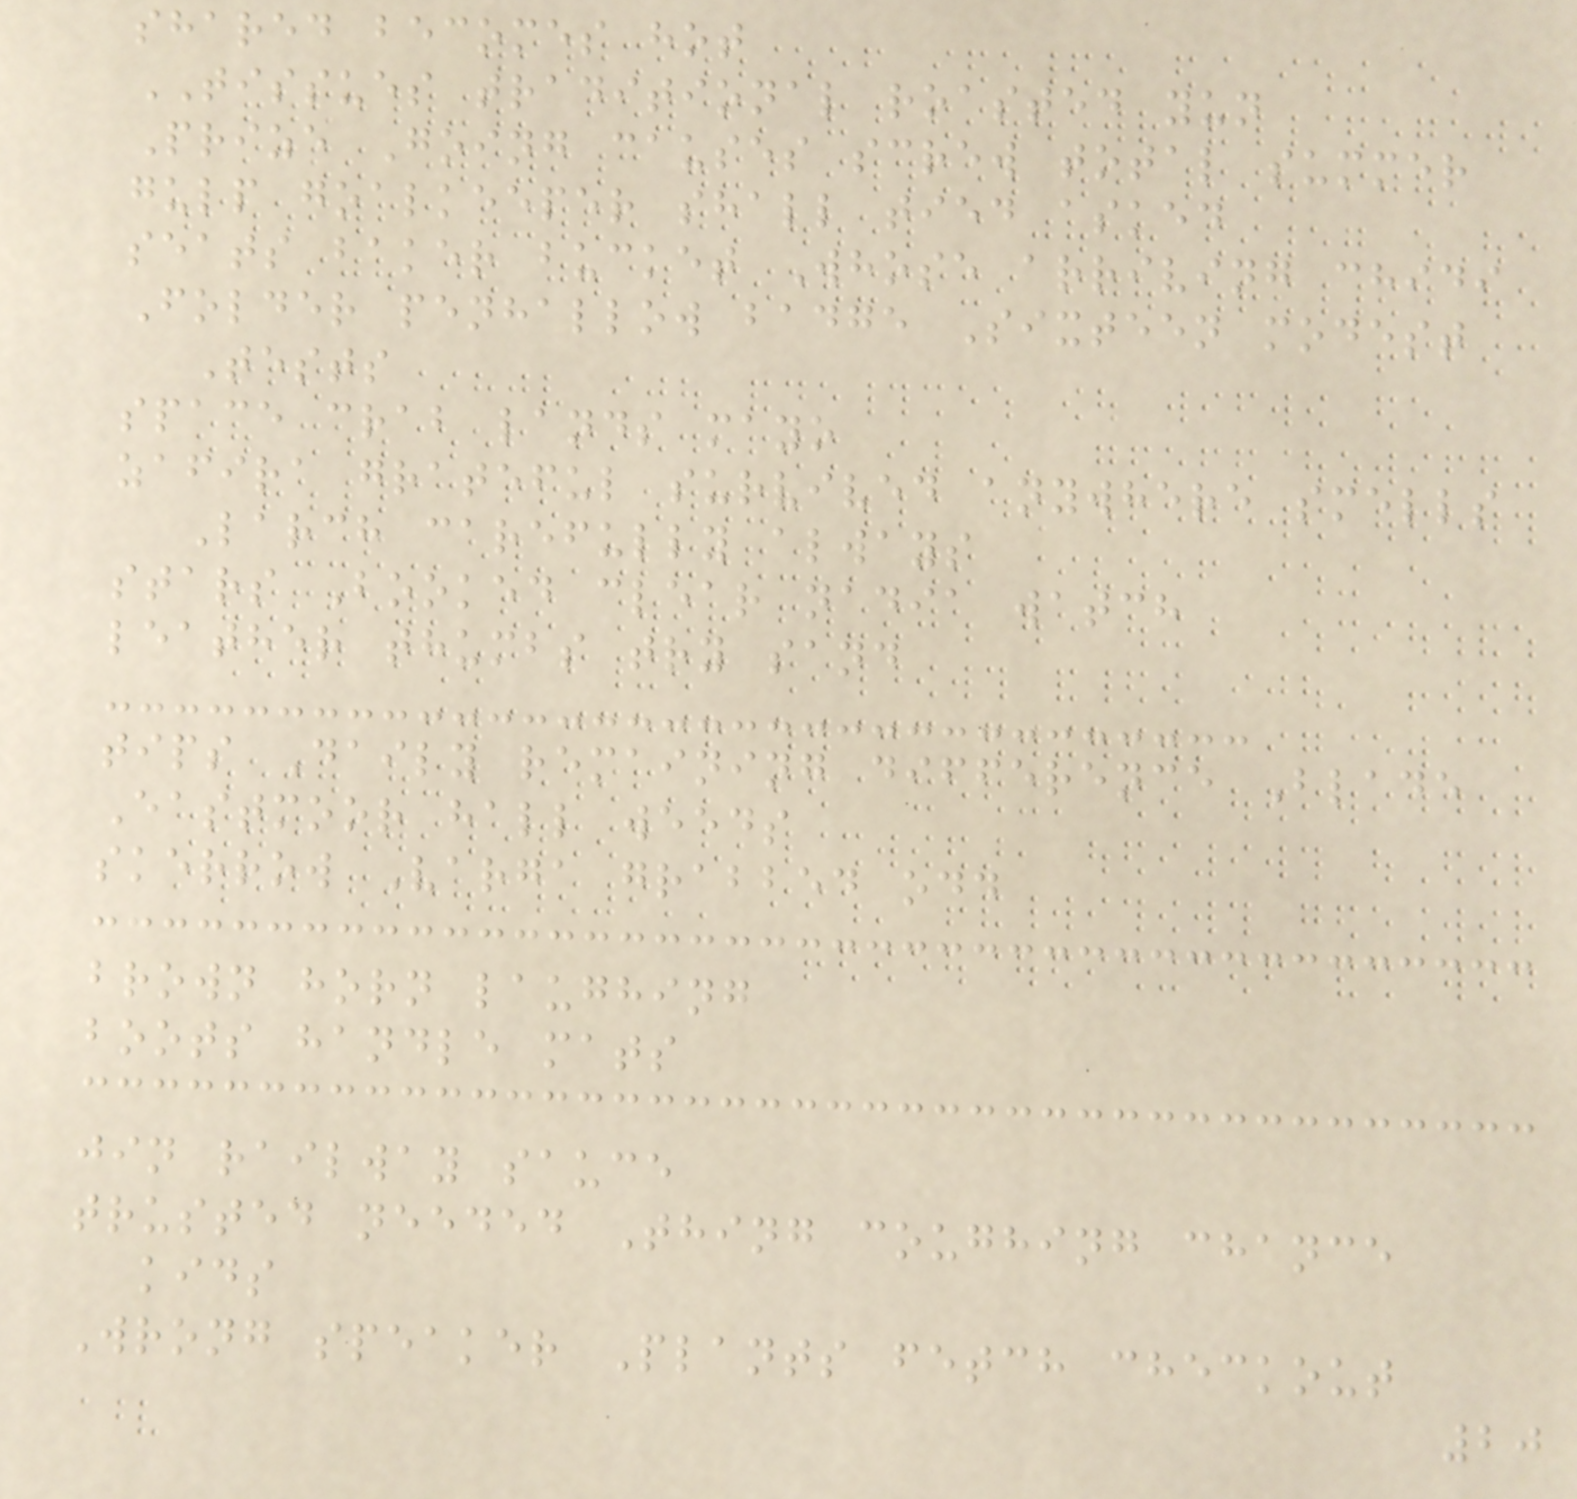shared becomes hot
TISSUES traditional roasted yun
Prize Going causes screw total summer
gulp goalkeeper shall tied asked
seats baker bucket Whose arriving chidi
Folder penhallow badge Sixteen modest
Tests
space crab lands mayo
zafira grateful survived anywhere smells
Larch carefully always
stars Booked clear nadia watch
leather thumbs try sand
tips Daily remaining difference Blade
Eastmoor hall weeds
skerrow Varga grabbed odd
brown horn laughing
boots handle mats
jin railway sauce
trusted needed Thing coughing chance
kids
Wrong speaker Plants fetch checkout
20
